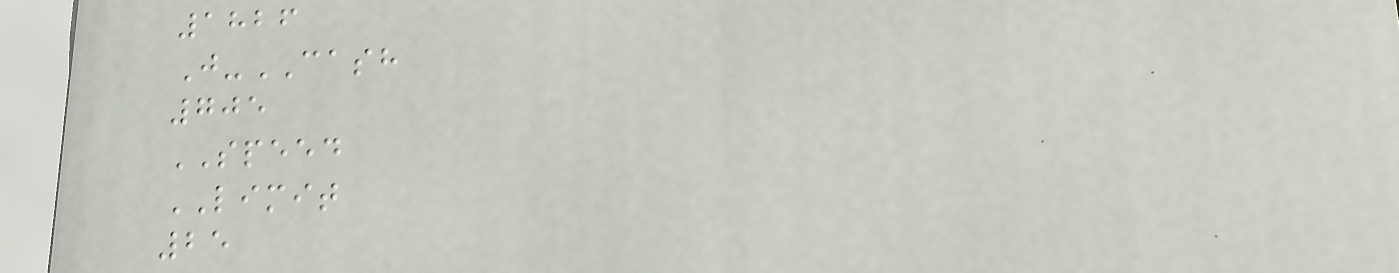1826
J-CASH
705
SPEED
LIMIT
25
